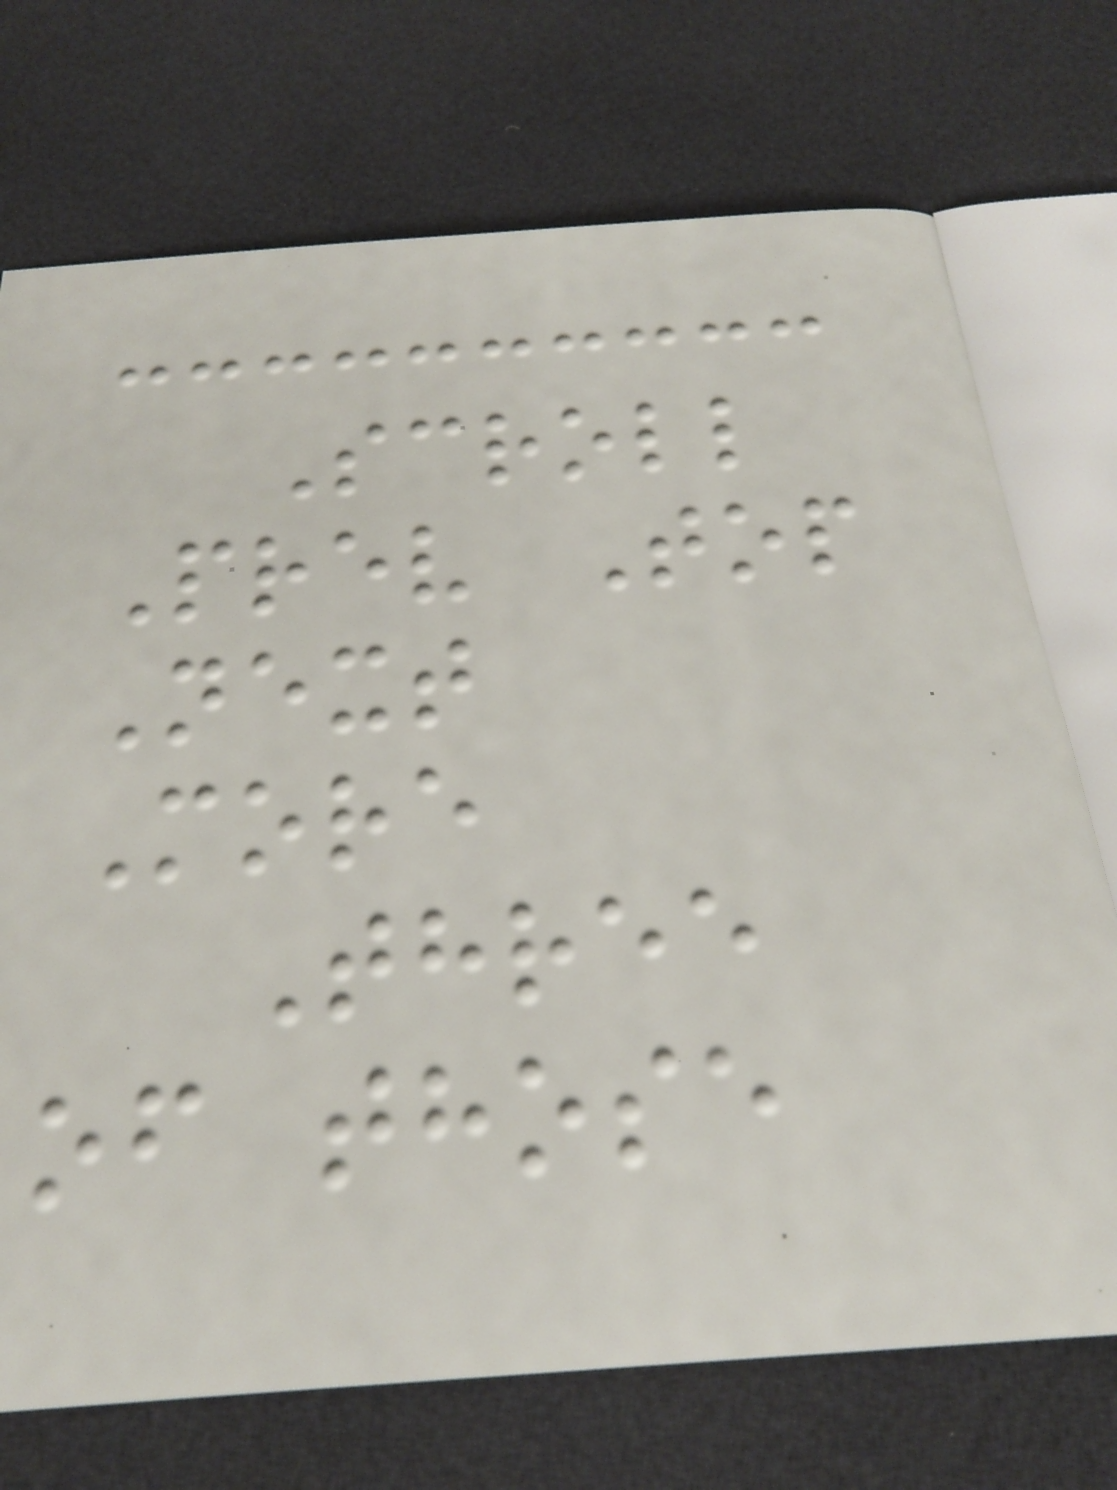Scroll
Prev Top
Next
More
Three
of those
